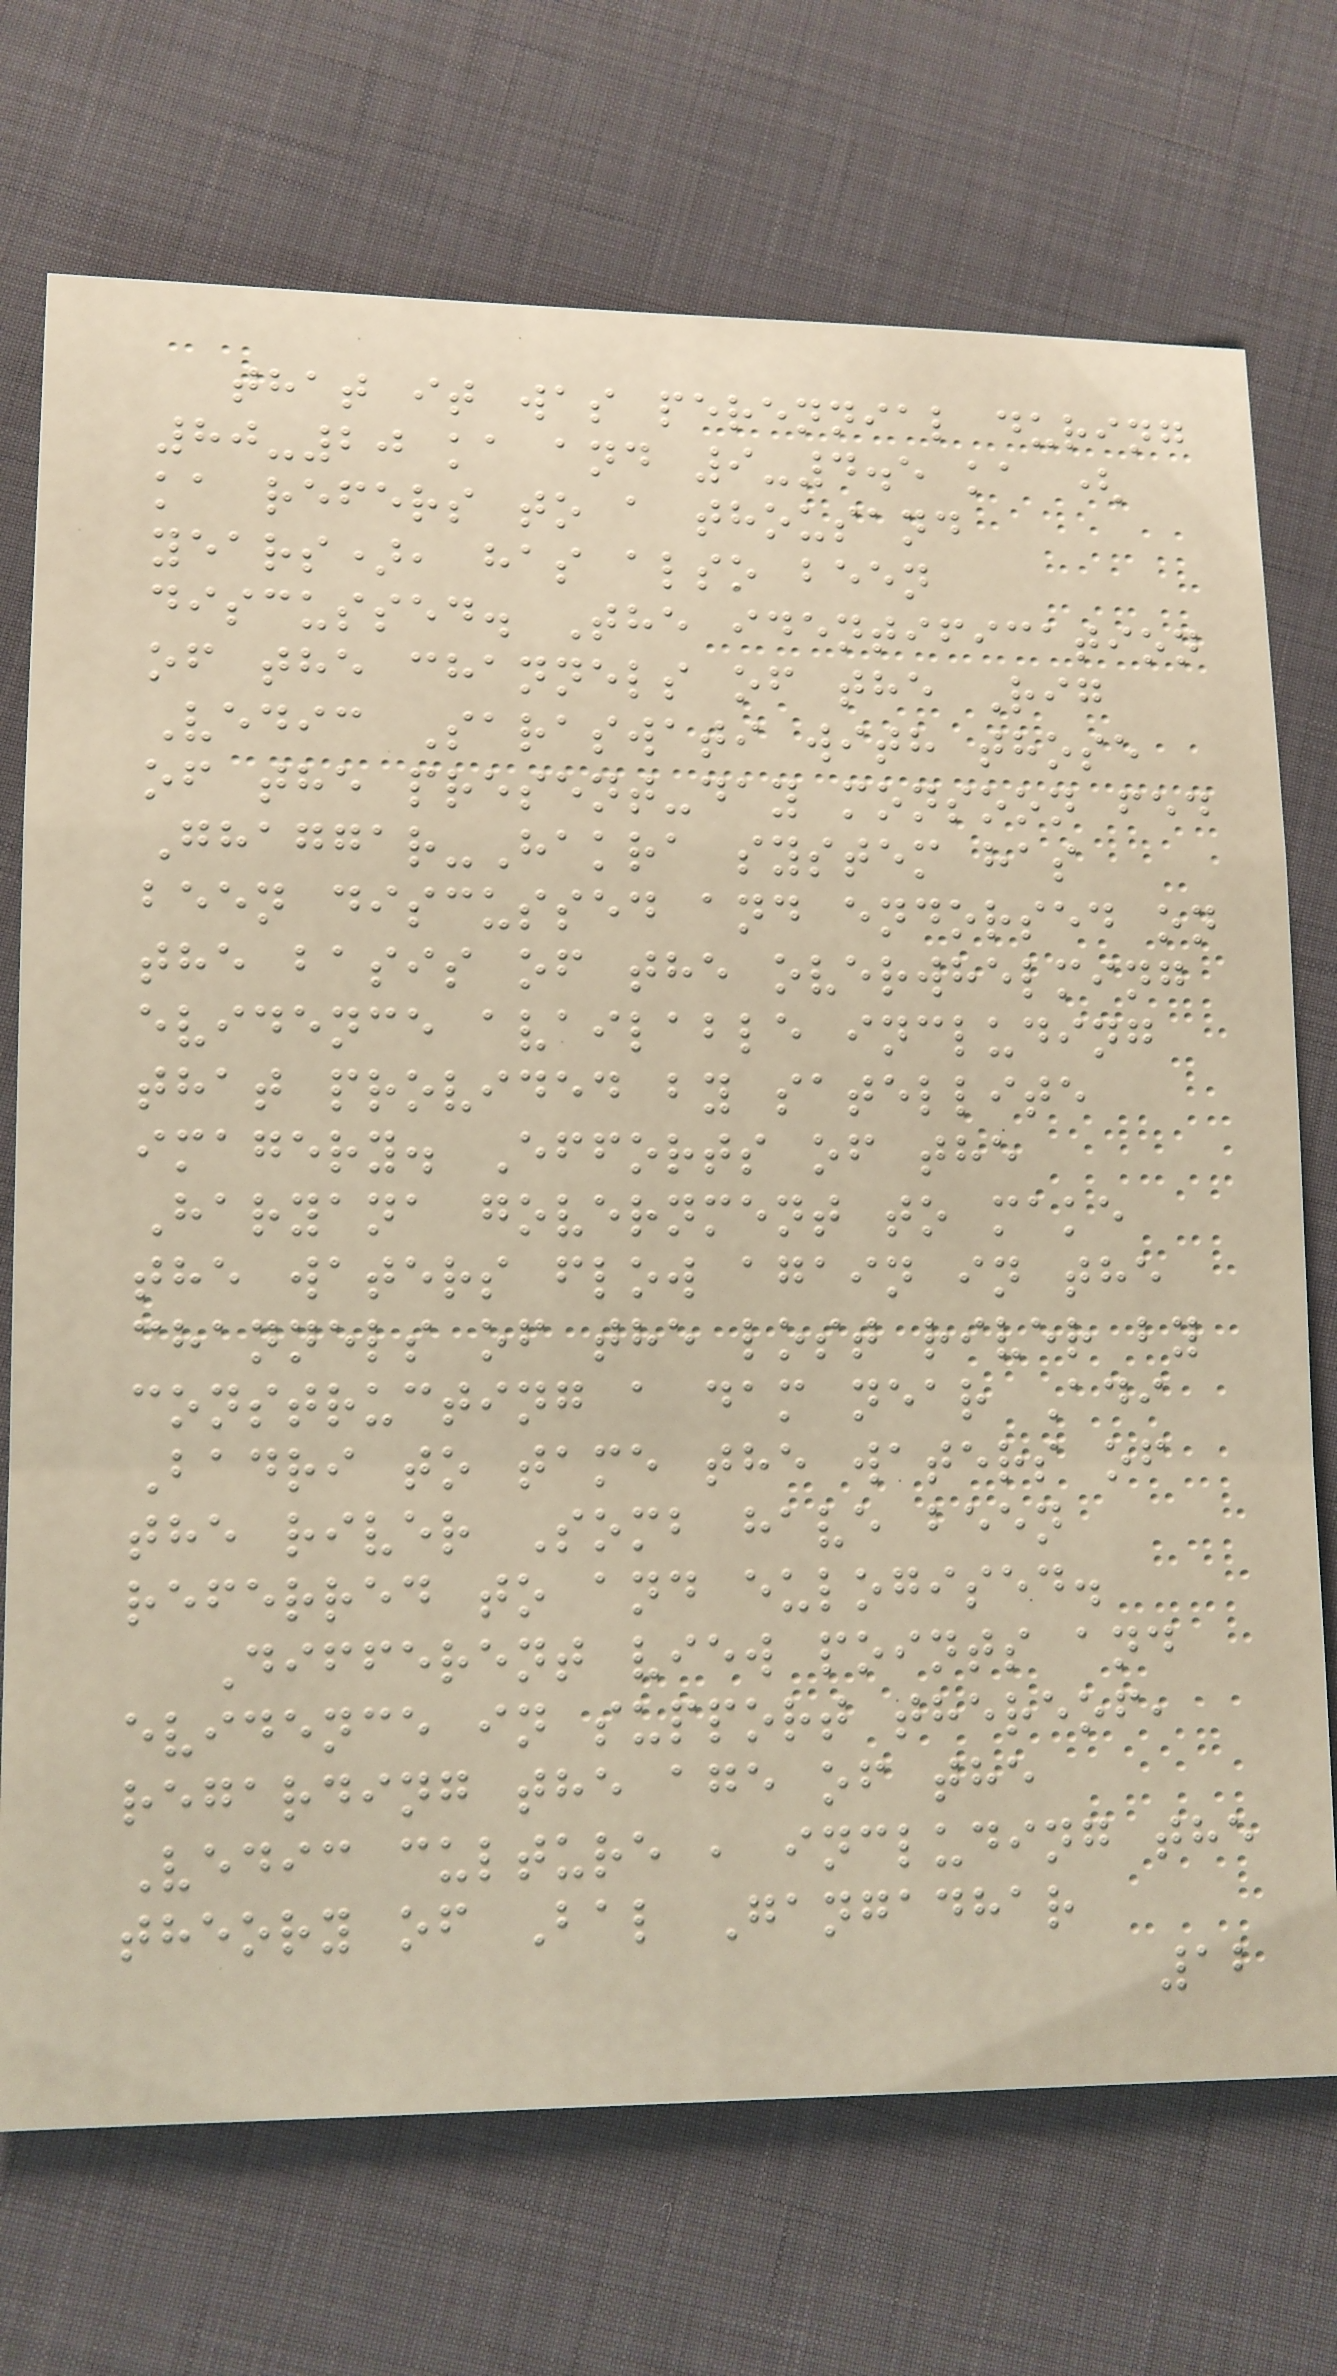that it was perennial during
80-20 ka and 9-4.5 ka (
ka refers to a thousand
years), has also been
discussed. The identification
of the channels of the Rig
Vedic Saraswati with those
of the present-day monsoon fed
Ghaggar-Hakra system has
been discussed and endorsed on
the basis of the overwhelming
evidence available including
that provided by satellite
imagery. Efforts of the
Haryana government to make
the waters flow again in the
channels of the lost river by
constructing a dam near Adi
Badri to tame the waters of
the river Somb have been
referred to and eulogised.
Different view points and
evidence in support thereof,
regarding the age of the
Vedic culture , including the
theory of Bal Gangadhar
12
